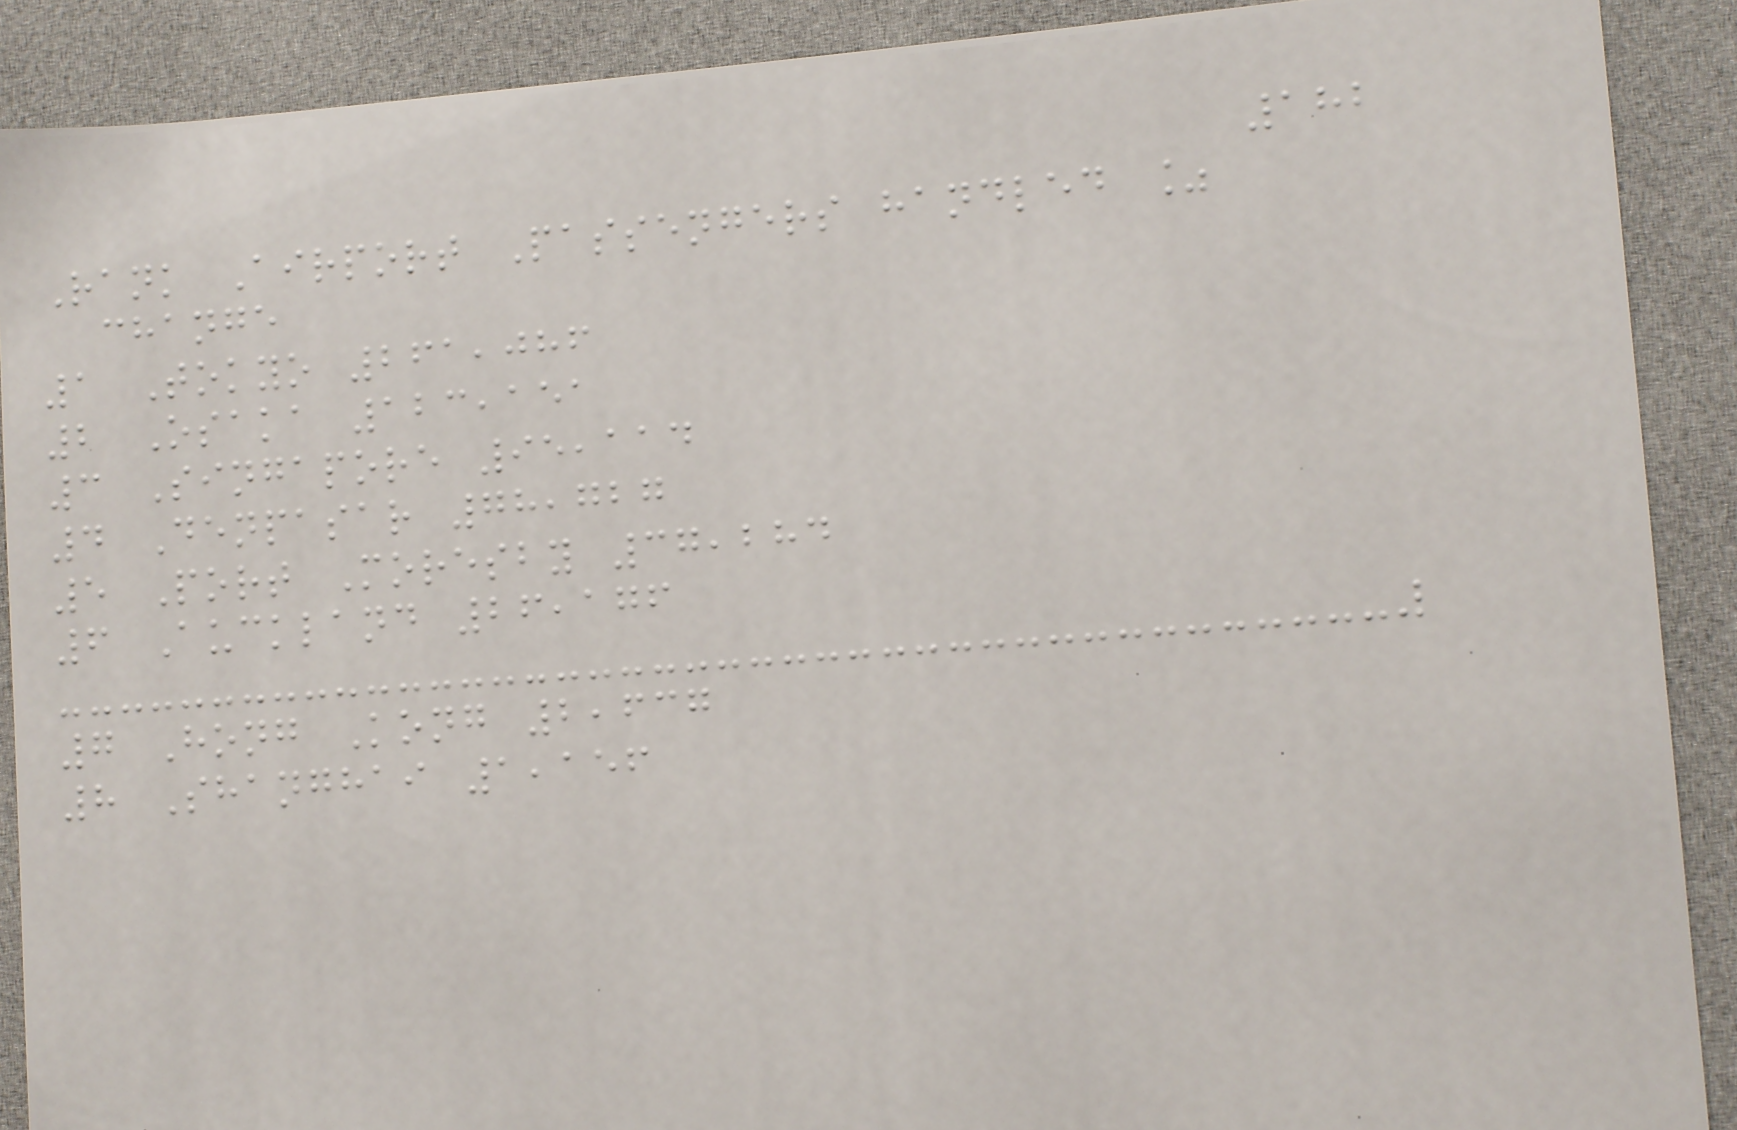182
Rank Airport Passengers handled %
change
1 Tokyo 261,086
2 Osaka 123,151
3 Singapore 95,114
4 Denpasar 78,727
5 Port Moresby 37,284
6 Auckland 26,176
7 Hong Kong 2,637
8 Shanghai 1,156
